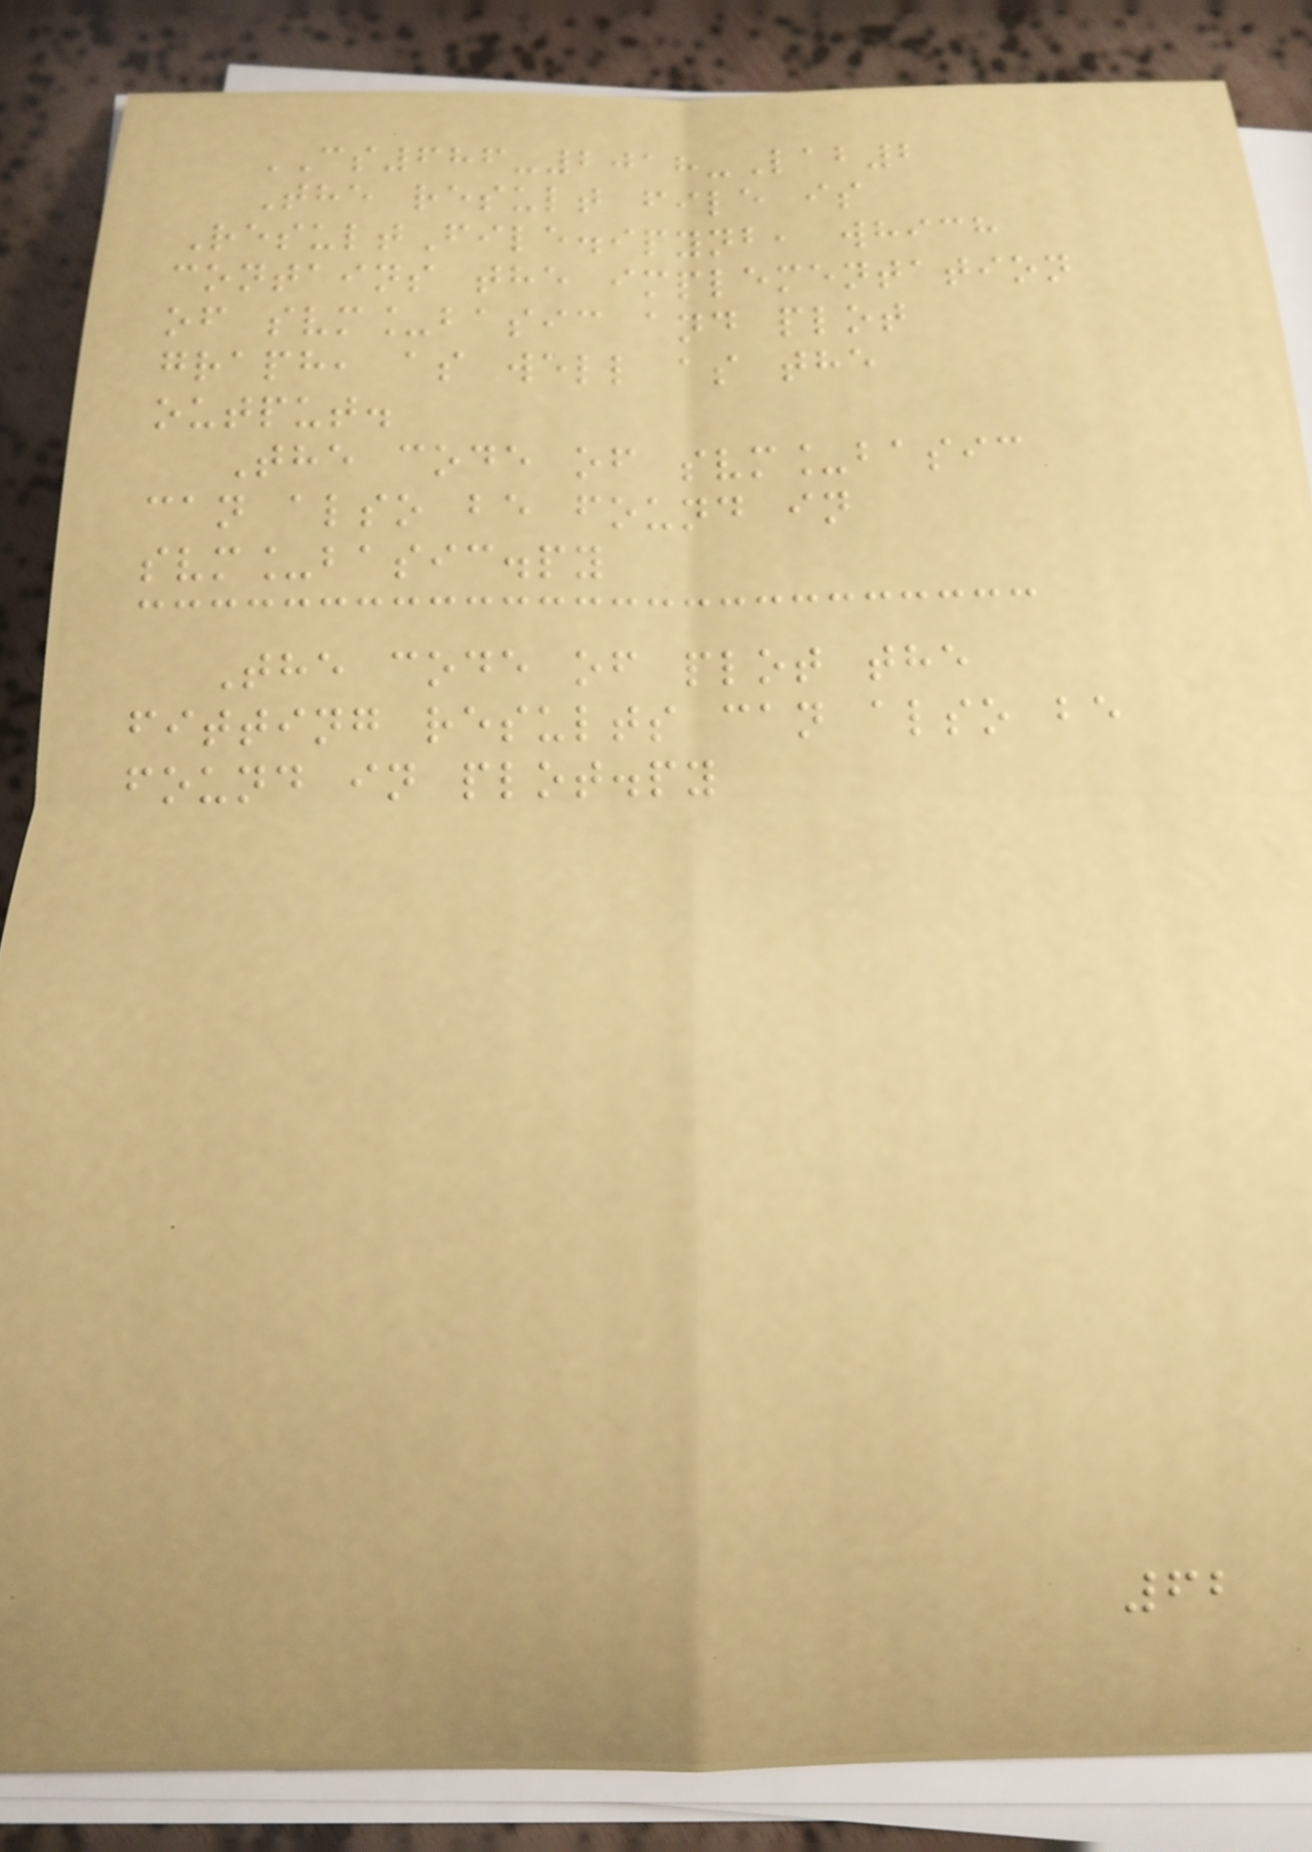CS686-2018-Lab2
The result file is
ResultFile.ipynb, which
contains the implementation
of svm_basic and plot
graph, as well as the
output.
The code of svm_basic
can also be found in
svm_basic.py
The code of plot the
fitting results can also be
found in plot.py
62
